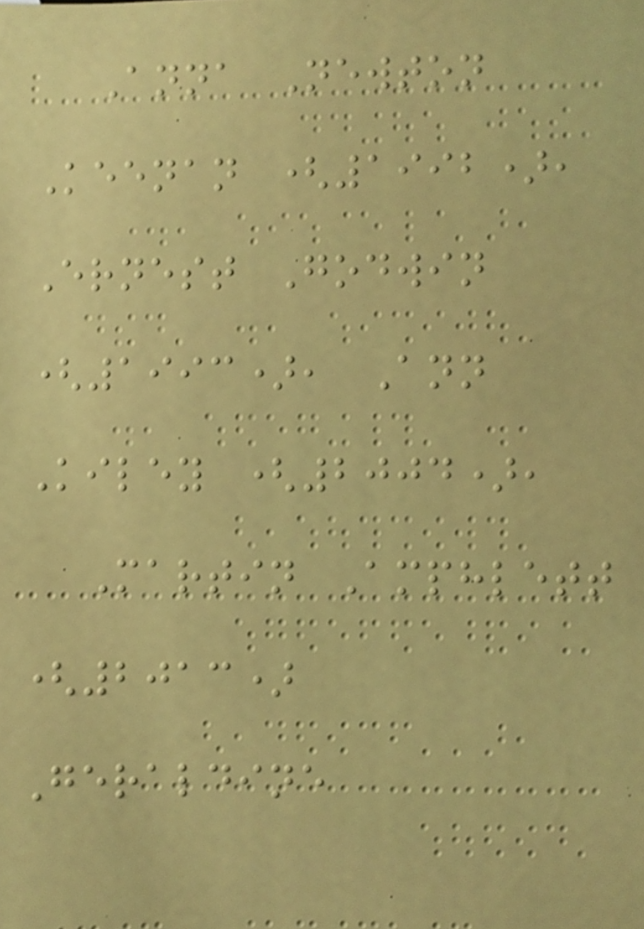Anna Newton
Keenan (1992),
Ernest Godwin
(1993), Ann
Kiley (2004),
Martin Amphlett
(2013)
Geraldine
